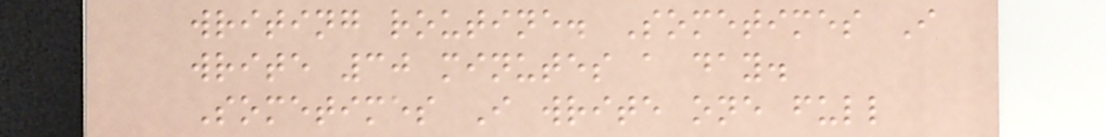writing routine. Sometimes I
write 30 minutes a day.
Sometimes I write one full
